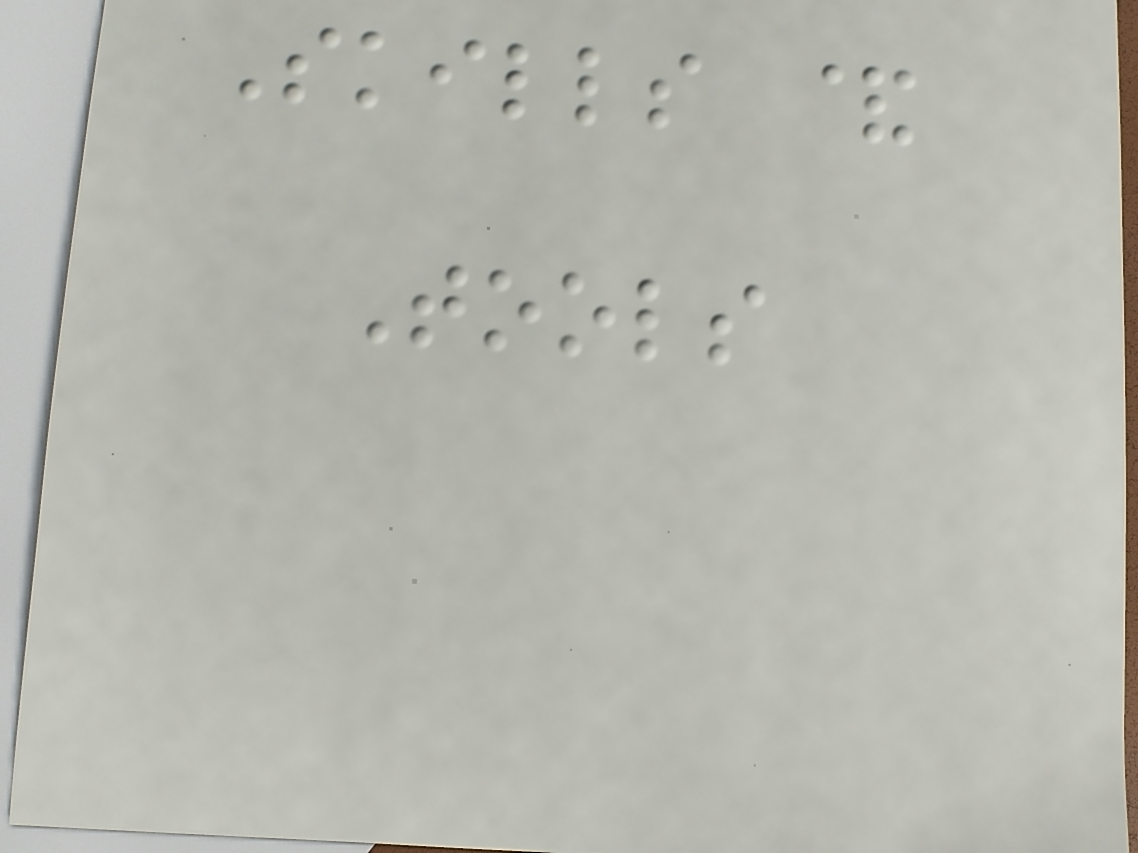Skills &
Tools
